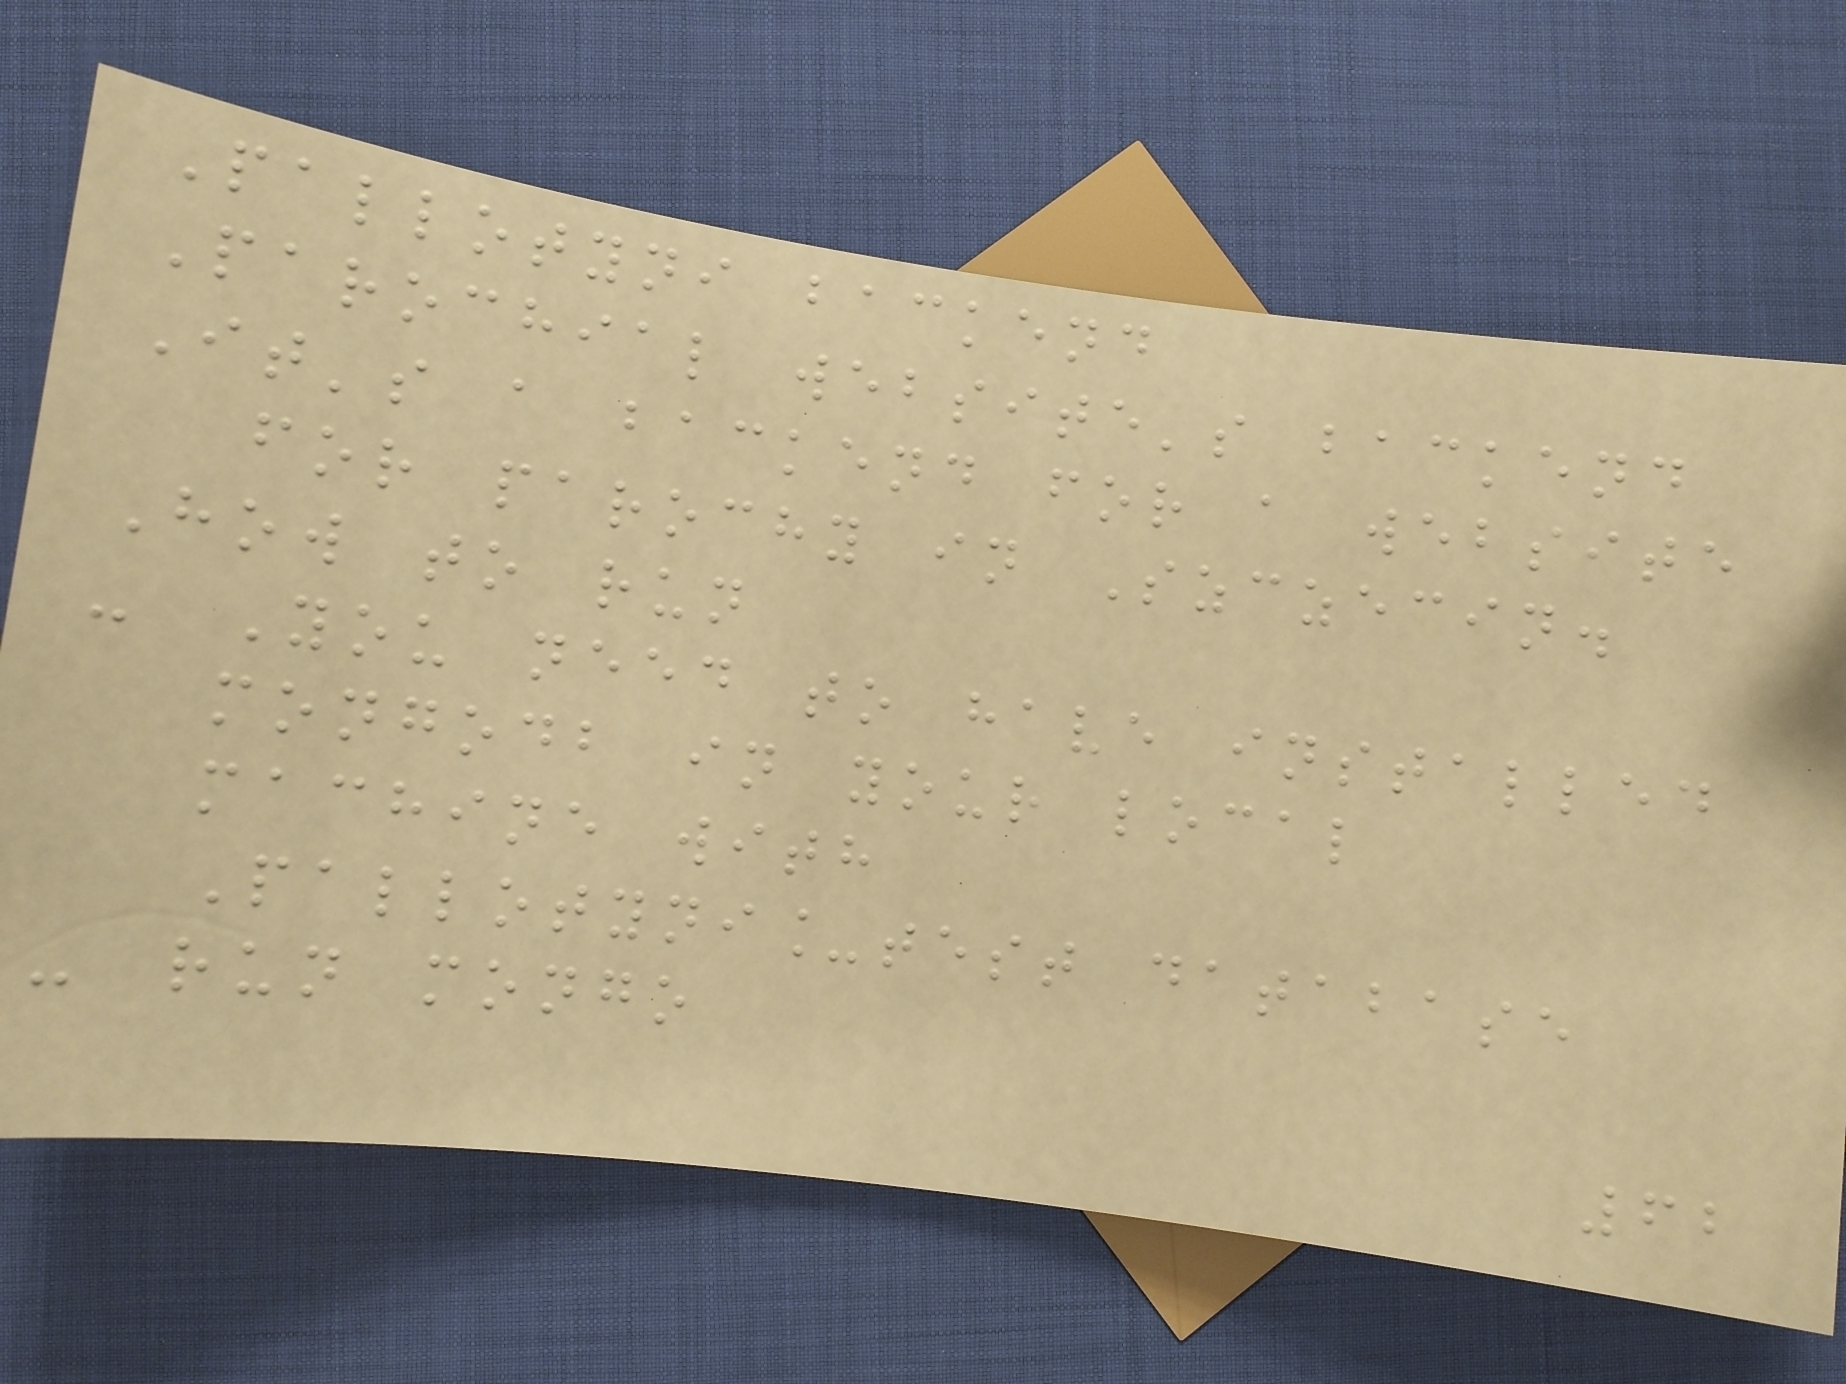Pallotyni backend
Parochial website's backend
It's a backend for a website
for parochy in Szczecin.
How to run
- You need to have installed
mongodb in your local
machine with
Pallotyni_test database
- run mongo
62
